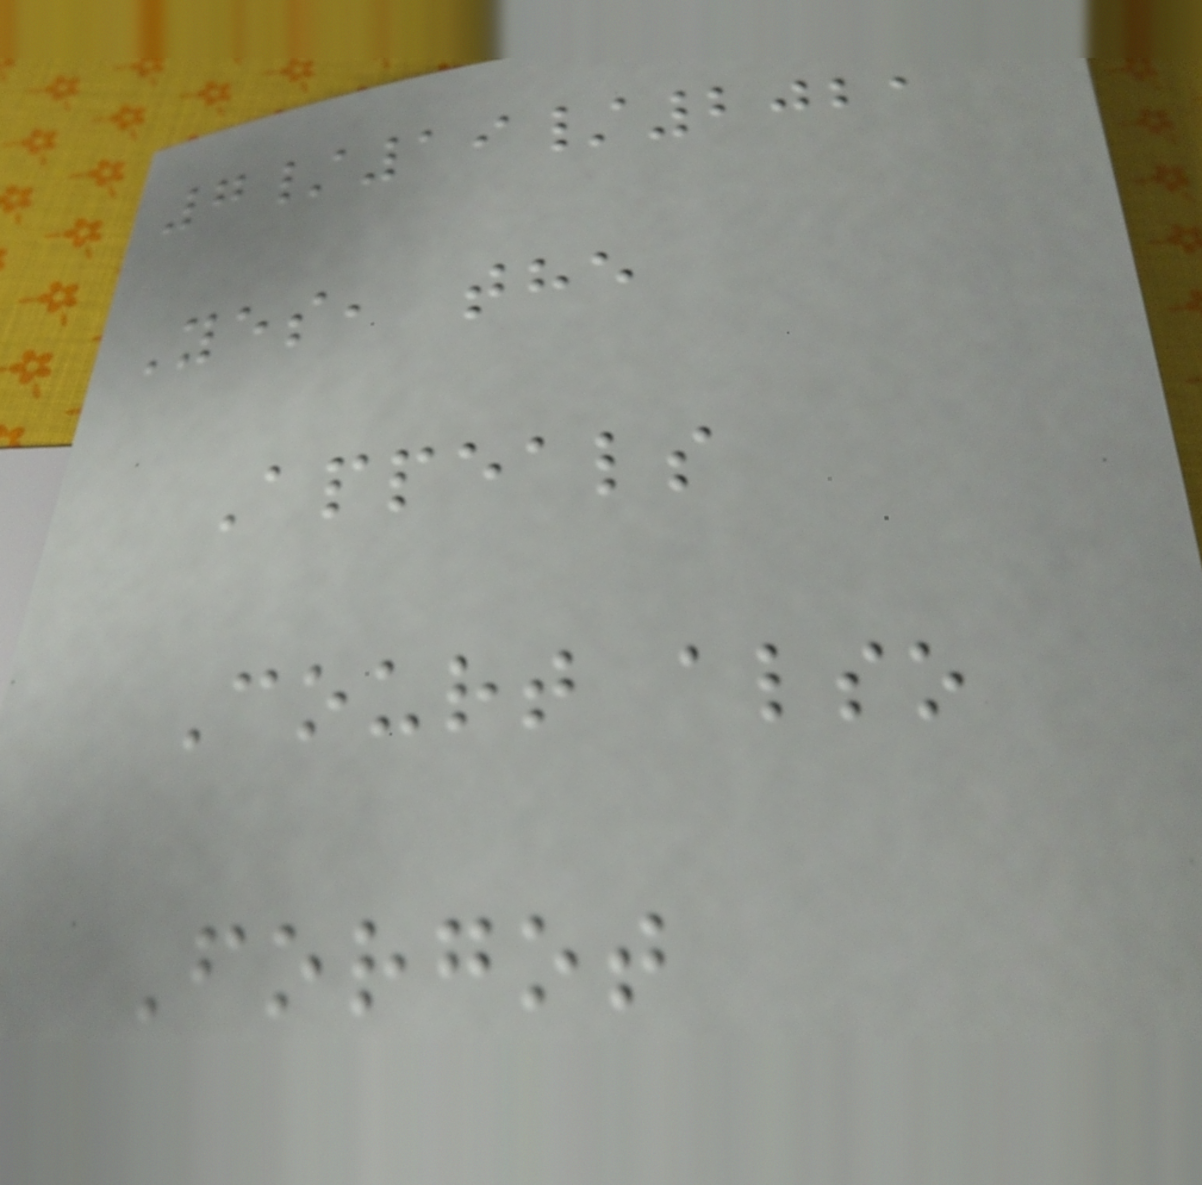7/19/2021
Yes, the
Appeals
Court also
Forgot
